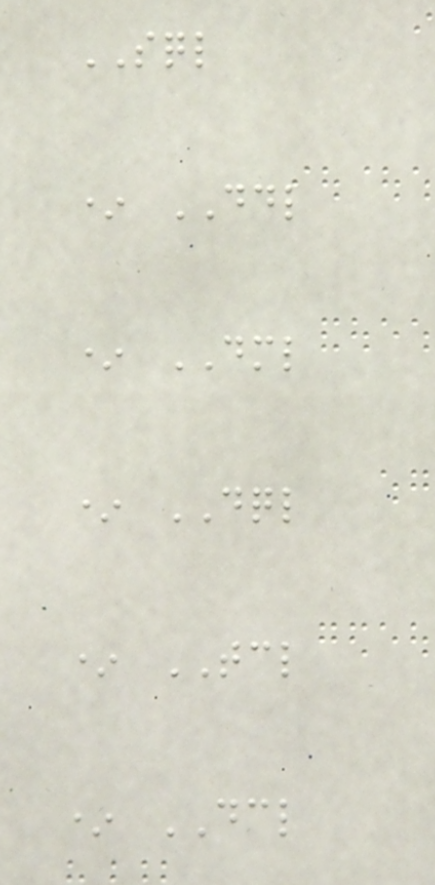SQL
* DDL
* DML
* DQL
* TCL
* DCL
